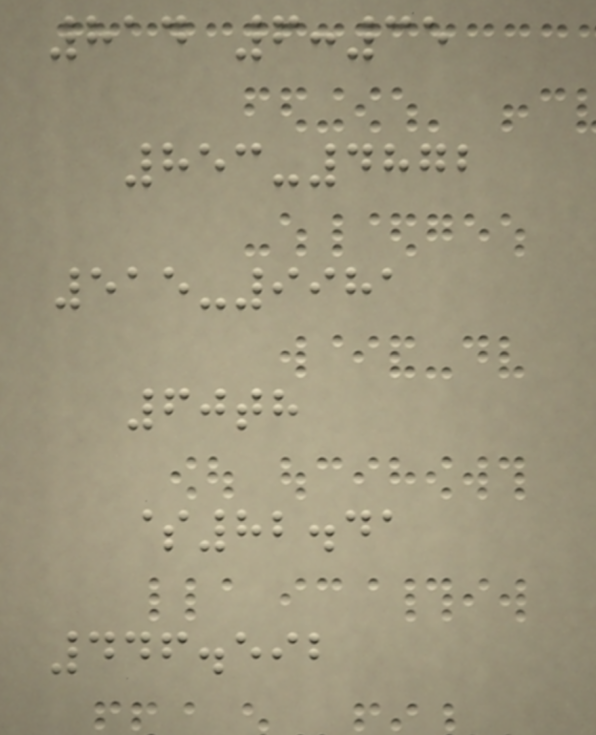814 6:35
853-4872
515-9981
60th
$82.41
446.592
